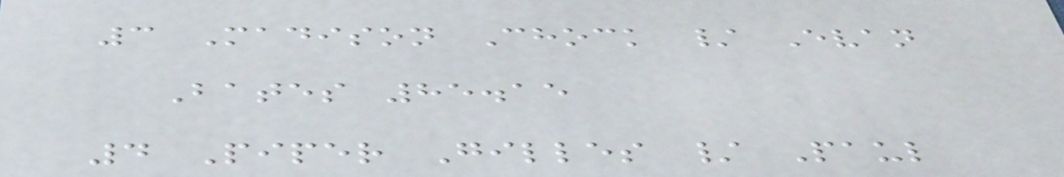3 Madison Chock / Evan
Bates 85.15
4 Piper Gilles / Paul
